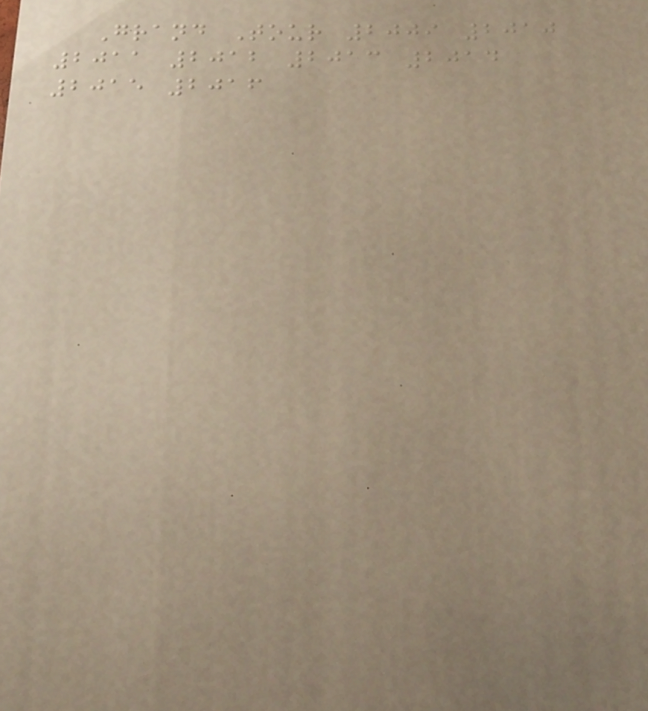Grand Tour 2009 2010
2011 2012 2013 2014
2015 2016
